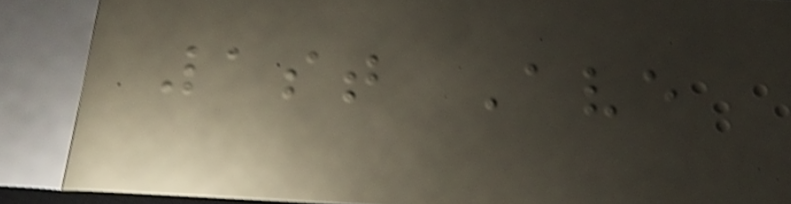1st Ave
